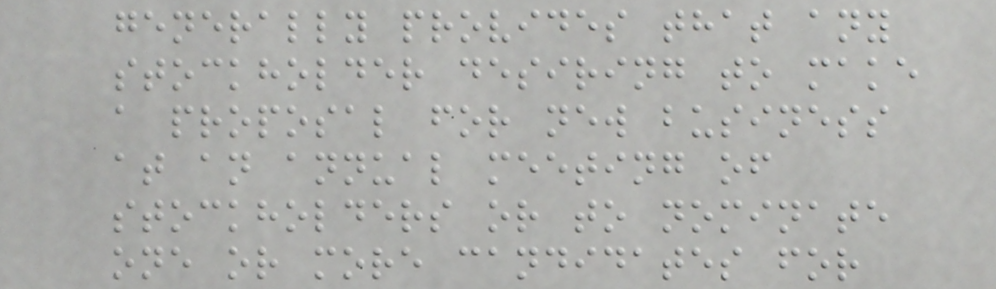generally provides that any
stockholder desiring to make
a proposal for new business
at an annual meeting of
stockholders or to nominate
one or more candidates for
